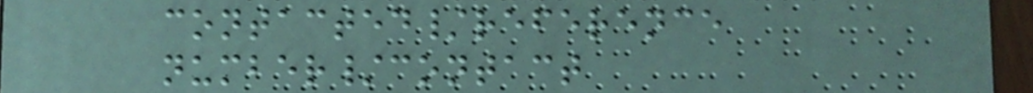contacted/reference
number/contact
